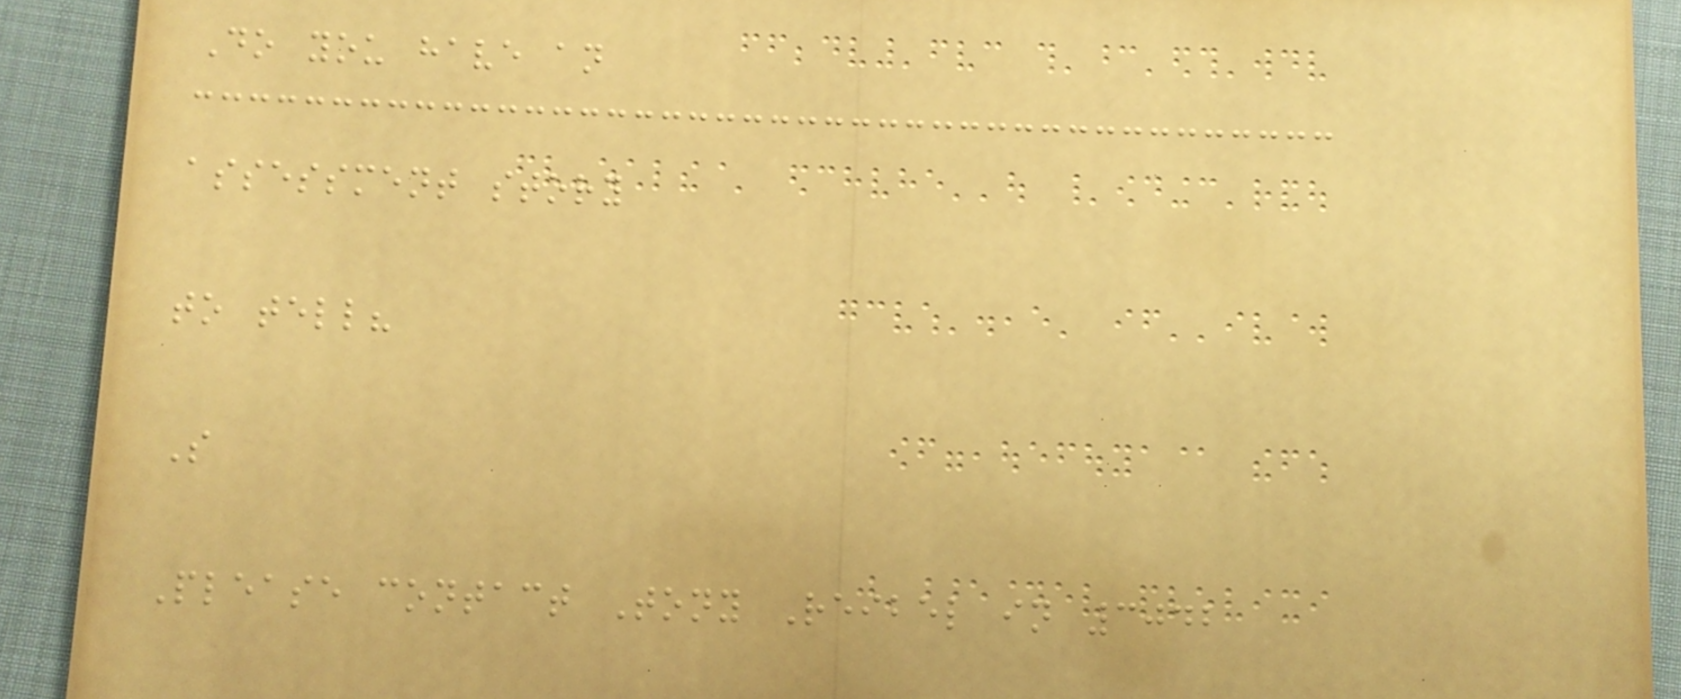Do you have an
assessment story
to tell?
S
Please contact Tony Reibel in 3042
